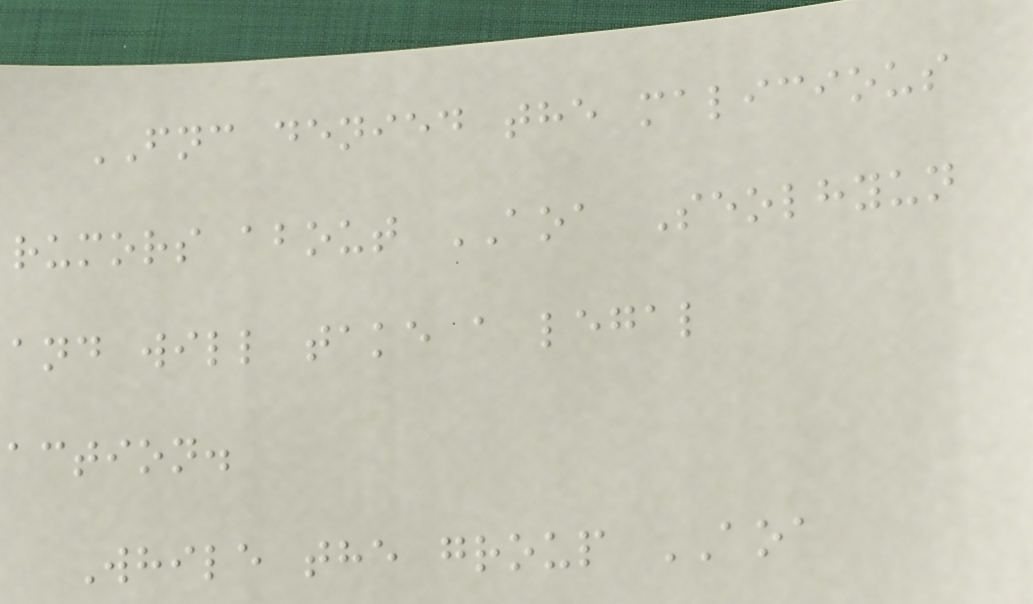FNC denied the malicious
rumors about AOA Seolhyun
and will take a legal
action.
While the group AOA
